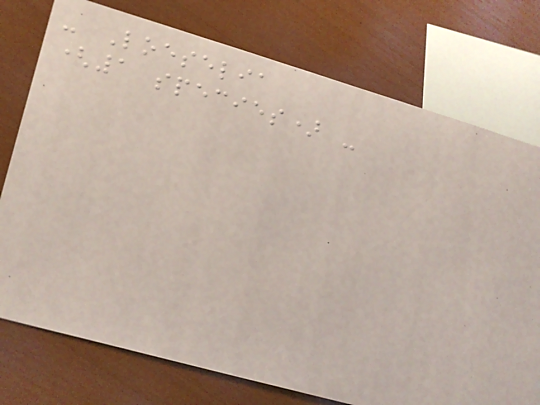- Loeselia
(1 species) -
